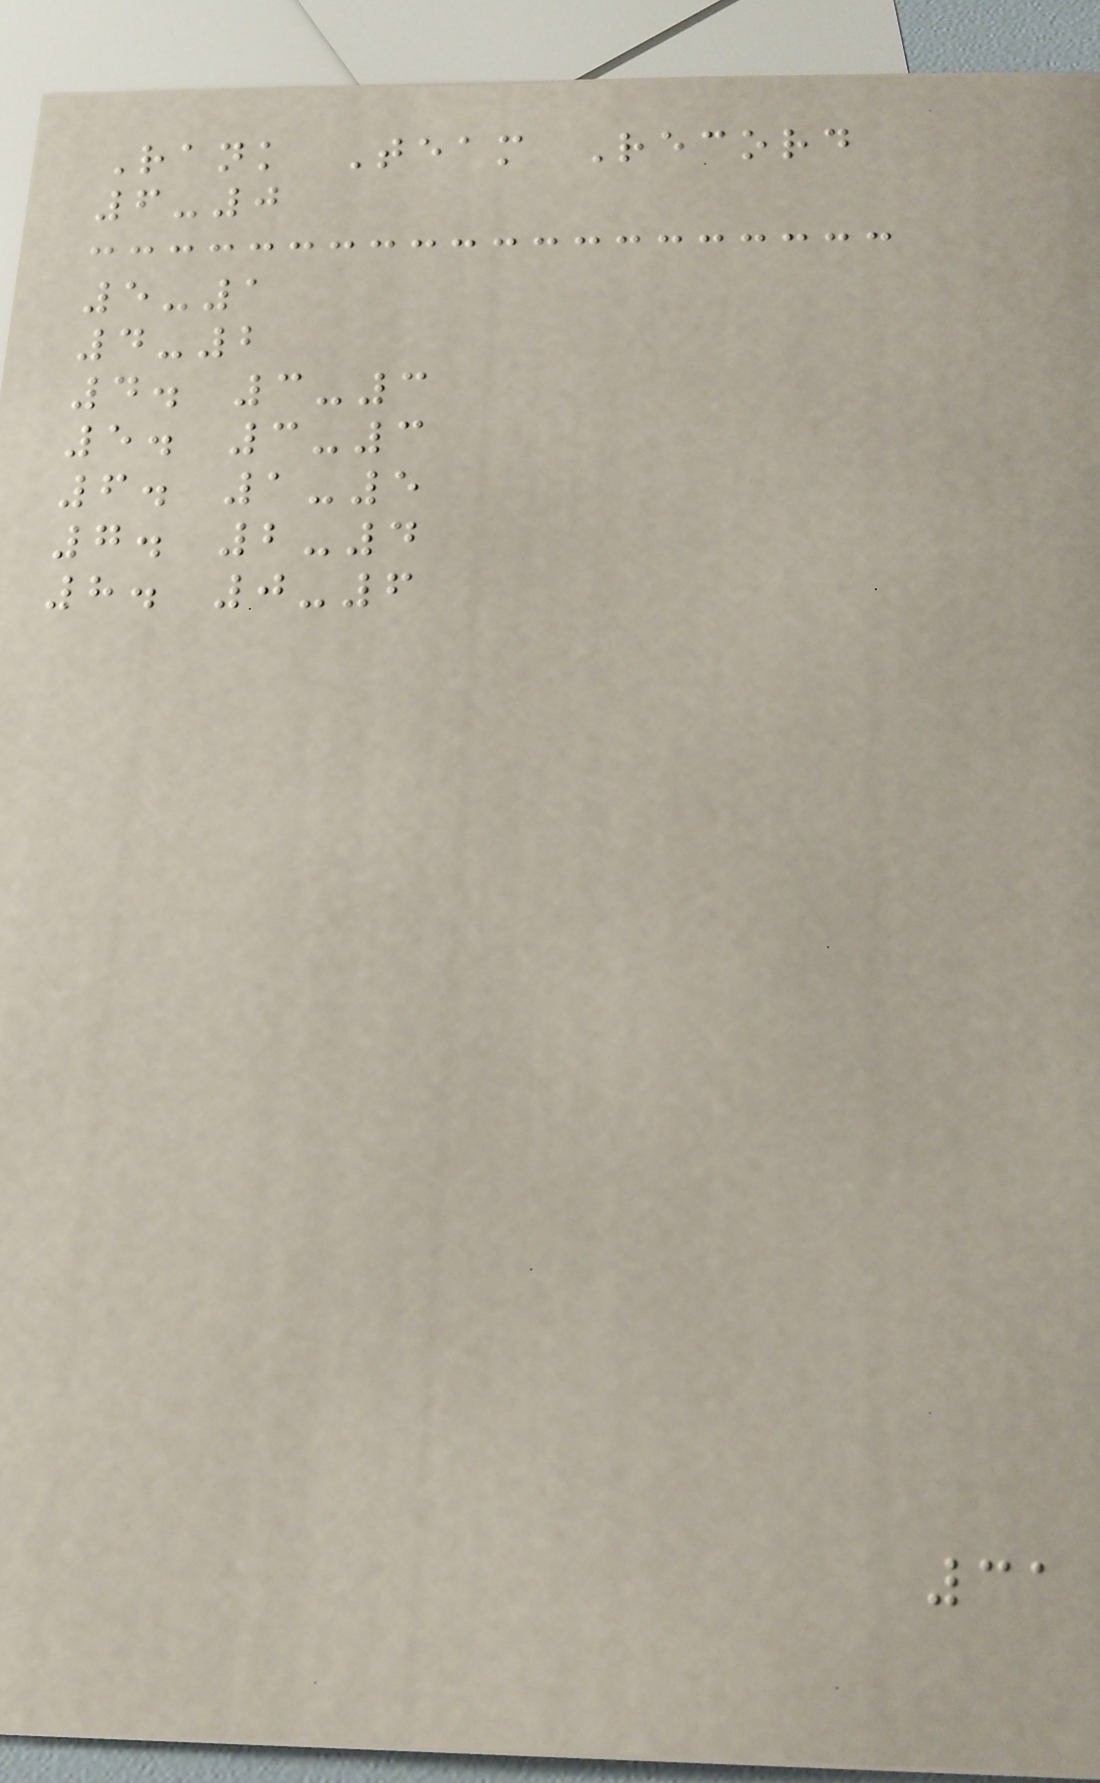Rank Team Record
6-0
5-1
4-2
4. 3-3
5. 3-3
6. 1-5
7. 2-4
8. 0-6
31
